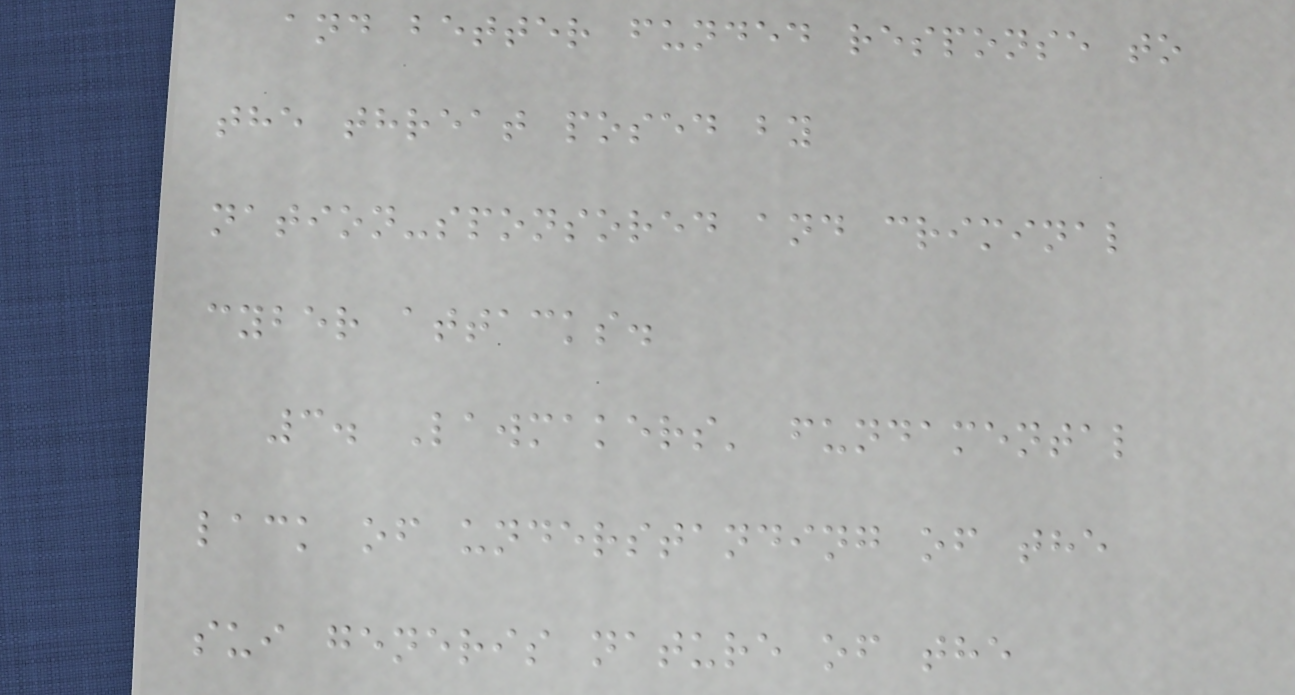and better funded response to
the threat posed by
nation-sponsored and criminal
cyber attacks.
3. Lawmakers' fundamental
lack of understanding of the
sui generis nature of the
